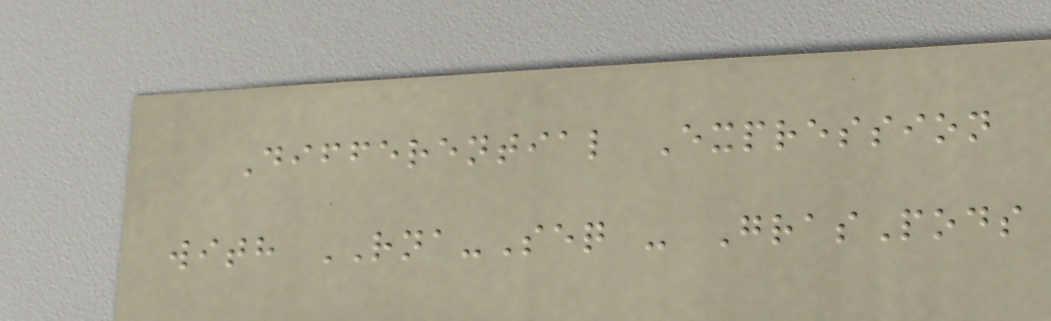Differential Expression
with RNA-Seq - GrasPods
